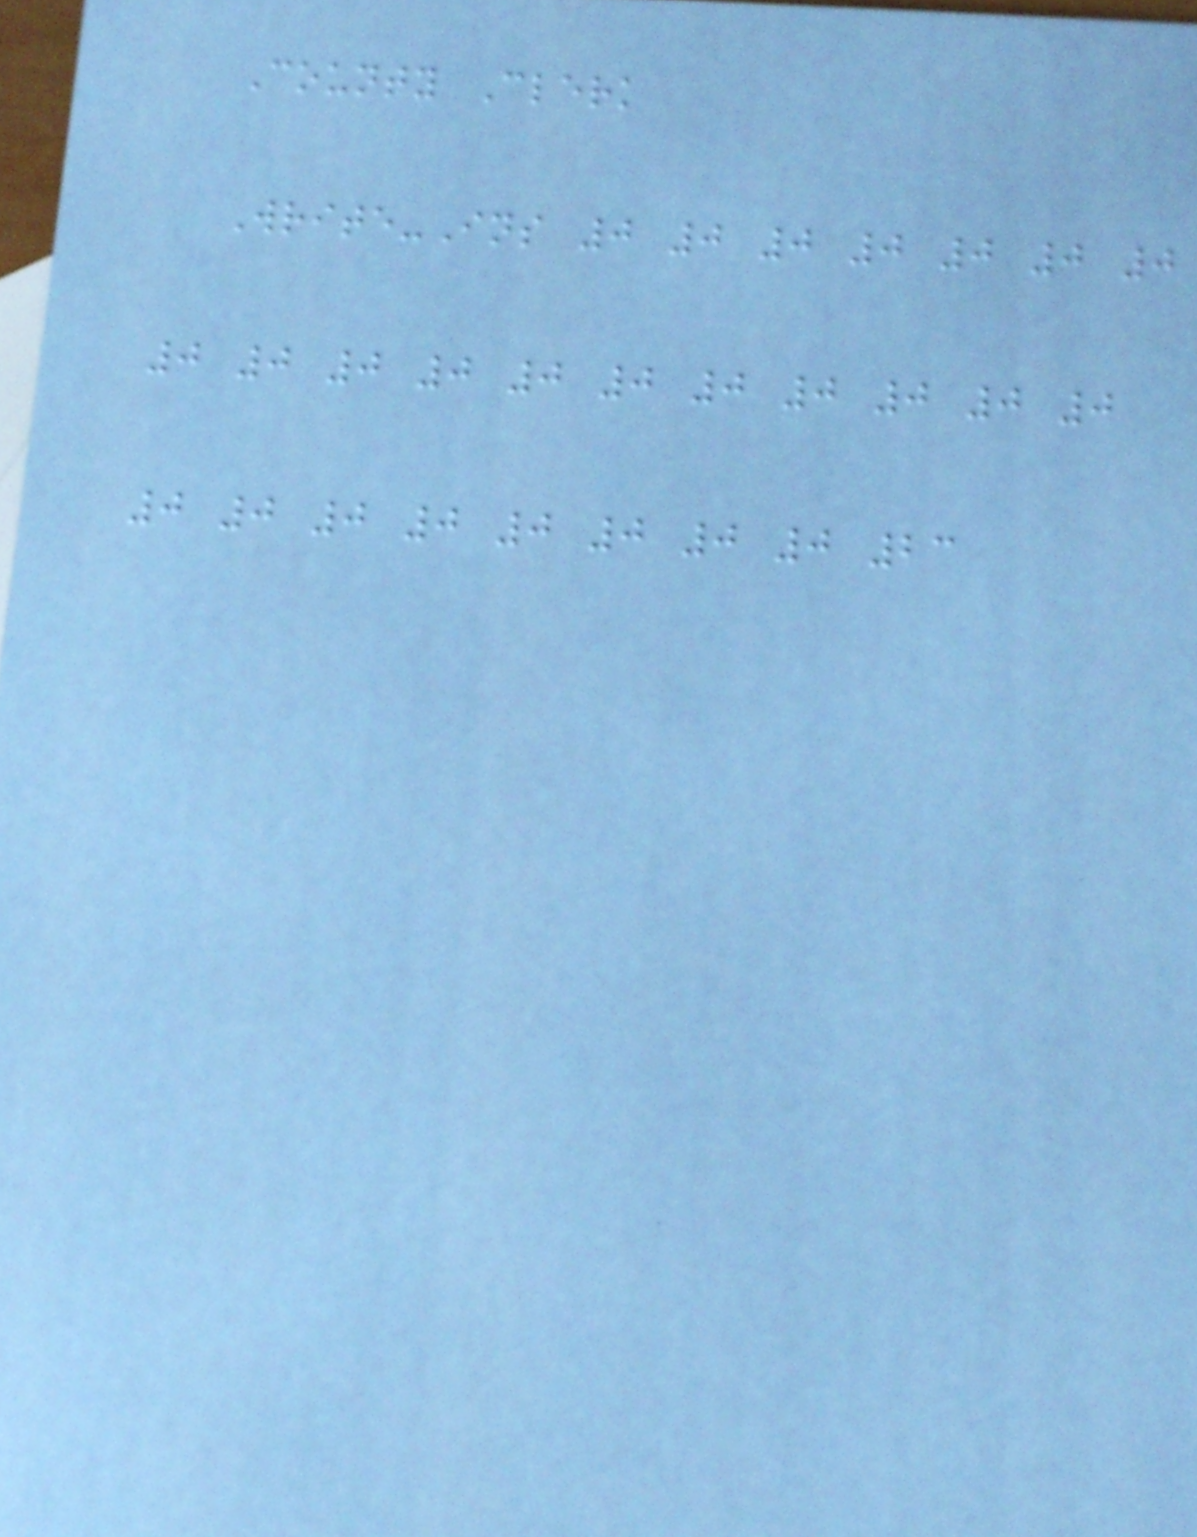County Clerk
Write-Ins 0 0 0 0 0 0 0
0 0 0 0 0 0 0 0 0 0 0
0 0 0 0 0 0 0 0 23
